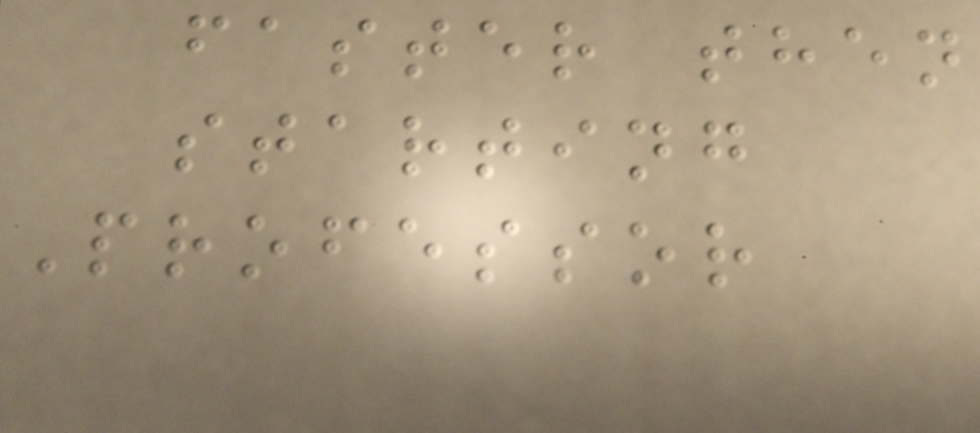faster then
starting
Professor
